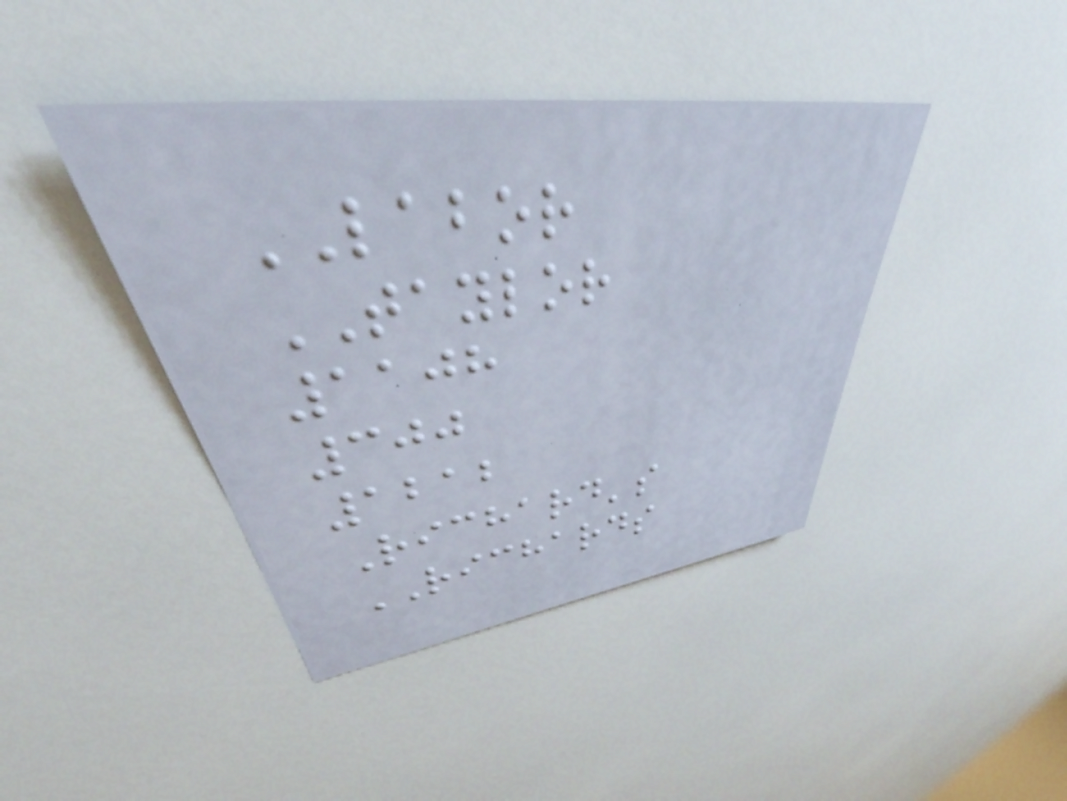LABOR
TAYLOR
1108
300
1212
Richard's
RICHARDS
